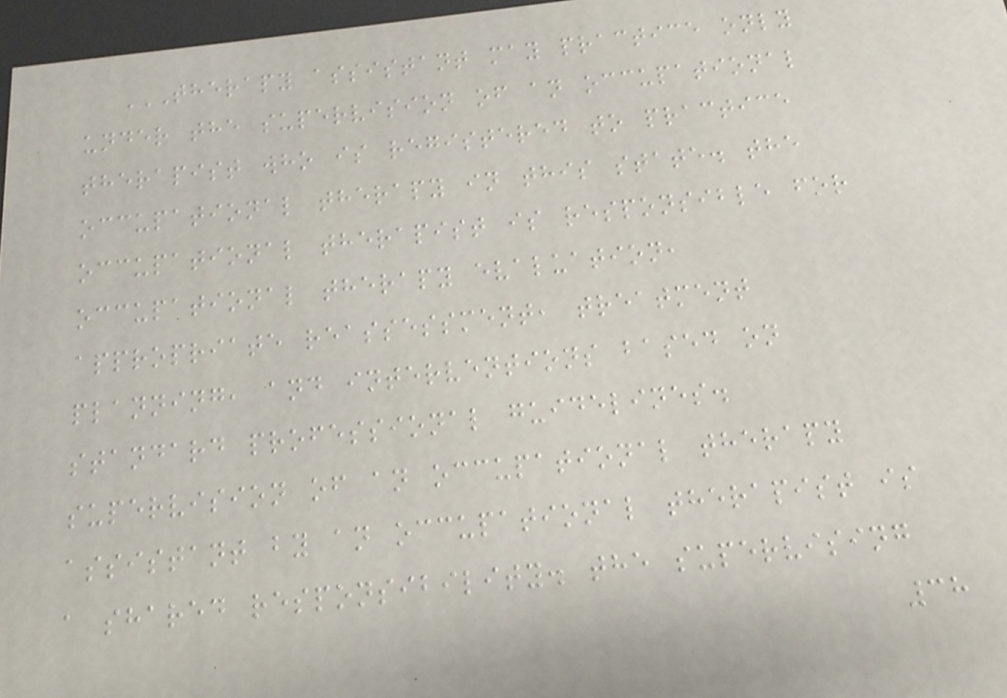THERAPY ASSISTANT MAY PRACTICE ONLY
UNDER THE SUPERVISION OF AN OCCUPATIONAL
THERAPIST WHO IS REGISTERED TO PRACTICE
OCCUPATIONAL THERAPY IN THIS STATE. THE
OCCUPATIONAL THERAPIST IS RESPONSIBLE FOR
OCCUPATIONAL THERAPY EVALUATION,
APPROPRIATE REASSESSMENT, TREATMENT
PLANNING, AND INTERVENTIONS BASED ON
STANDARD PROFESSIONAL GUIDELINES.
SUPERVISION OF AN OCCUPATIONAL THERAPY
ASSISTANT BY AN OCCUPATIONAL THERAPIST IS
A SHARED RESPONSIBILITY. THE SUPERVISING
38
